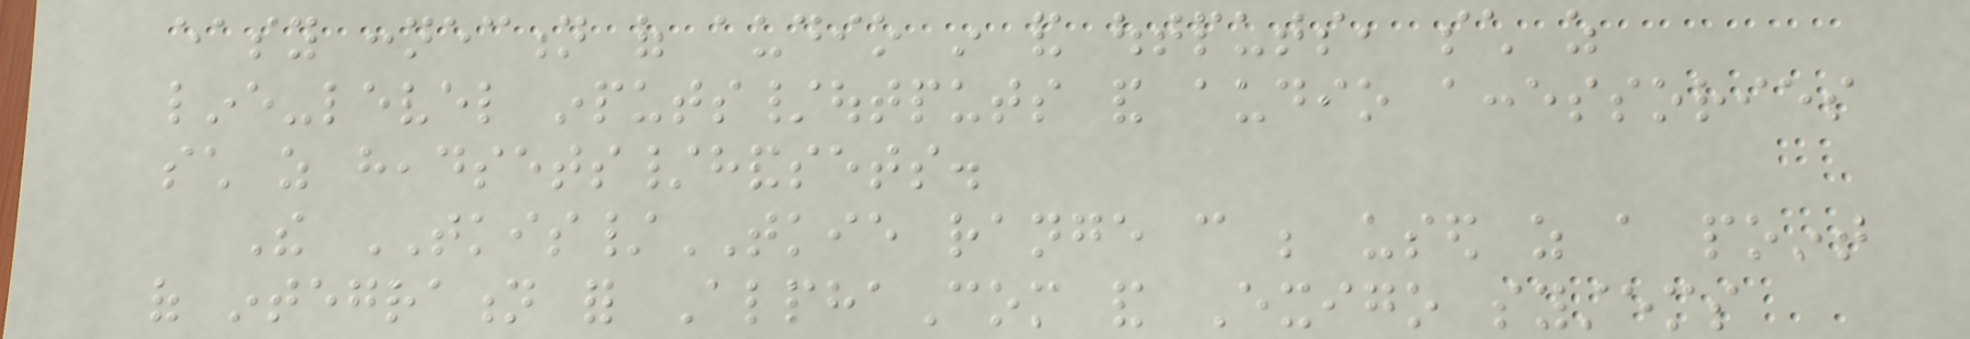easy connection of audio in and outputs, such as
line-level inputs/outputs and audio accessories
such as headsets/handsets.
The TKIS/TKIE range can be used as a point
of integration for AlphaCom and Exigo systems
